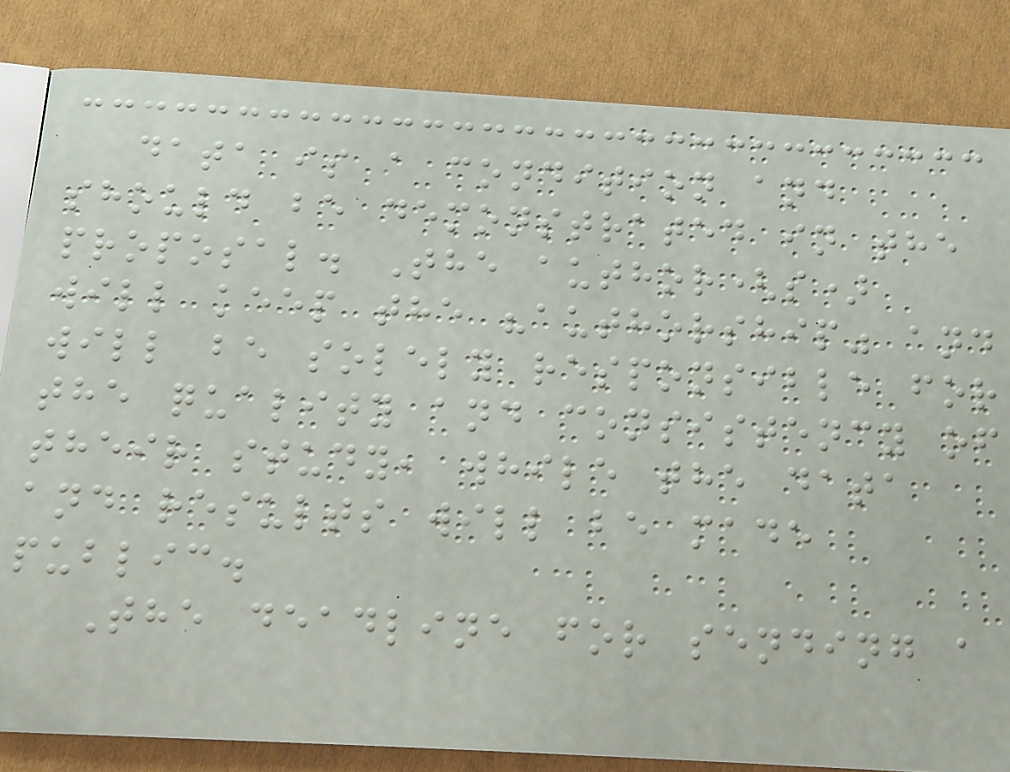data is a condition and
should be demonstrated in the
proposal. The author(s)
will keep the "authorship" and
will be solely responsible for
the quality and consistency of
their study, while the data
and results will be made
public.
The deadline for sending a
